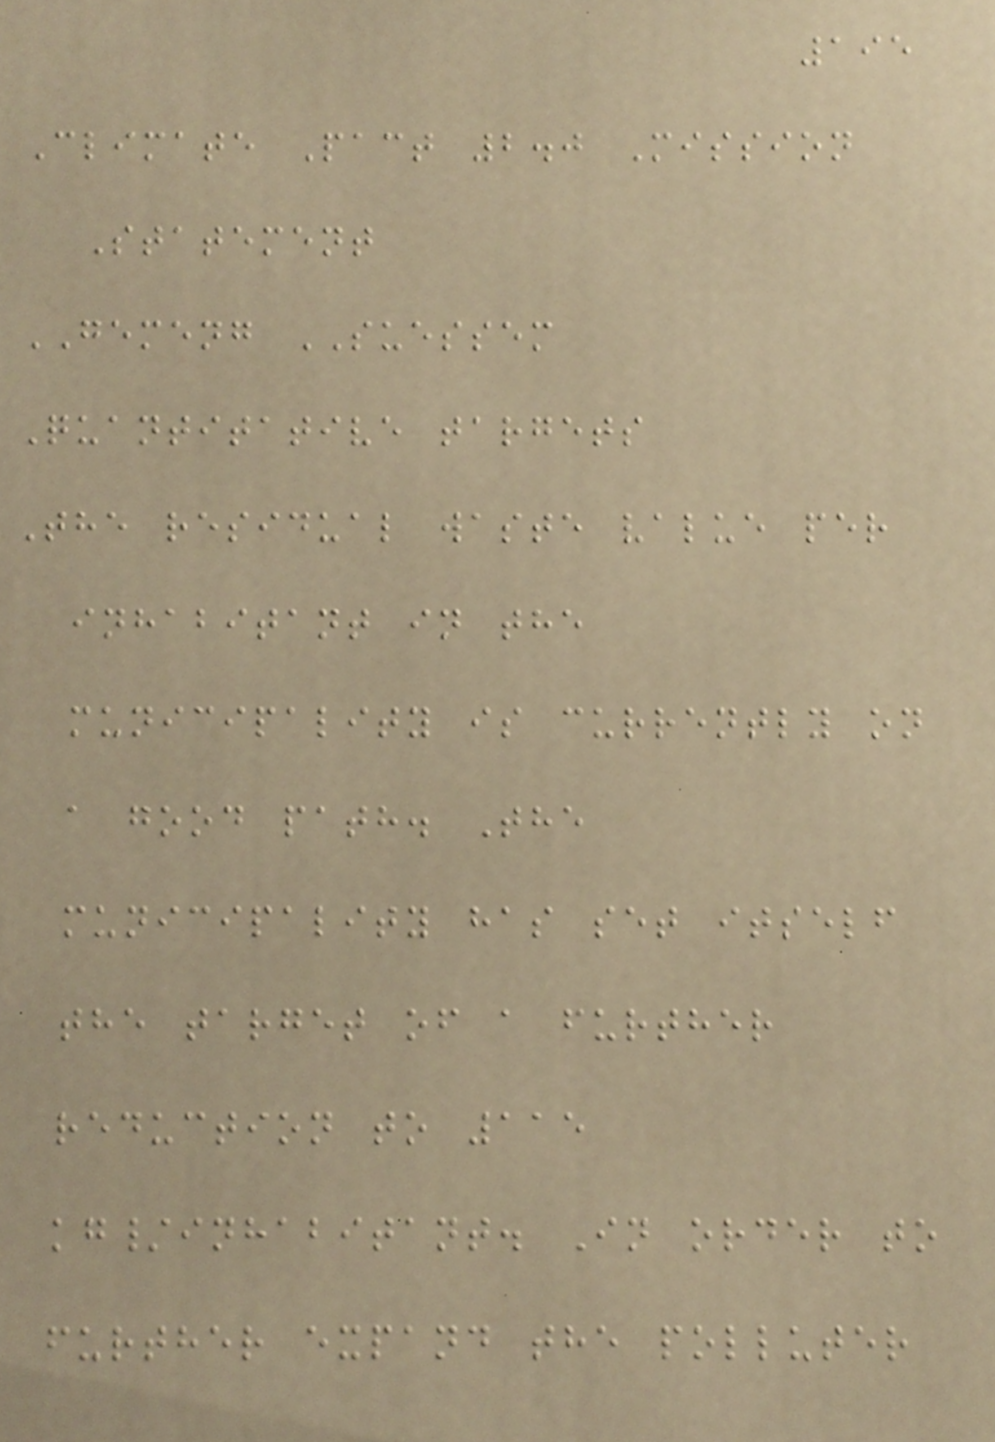195
Climate Pact 2.0 Mission
Statement
GEMENG SUESSEM
Quantitative targets
The residual waste value per
inhabitant in the
municipality is currently on
a good path. The
municipality has set itself
the target of a further
reduction to 115
kg/inhabitant. In order to
further expand the polluter
